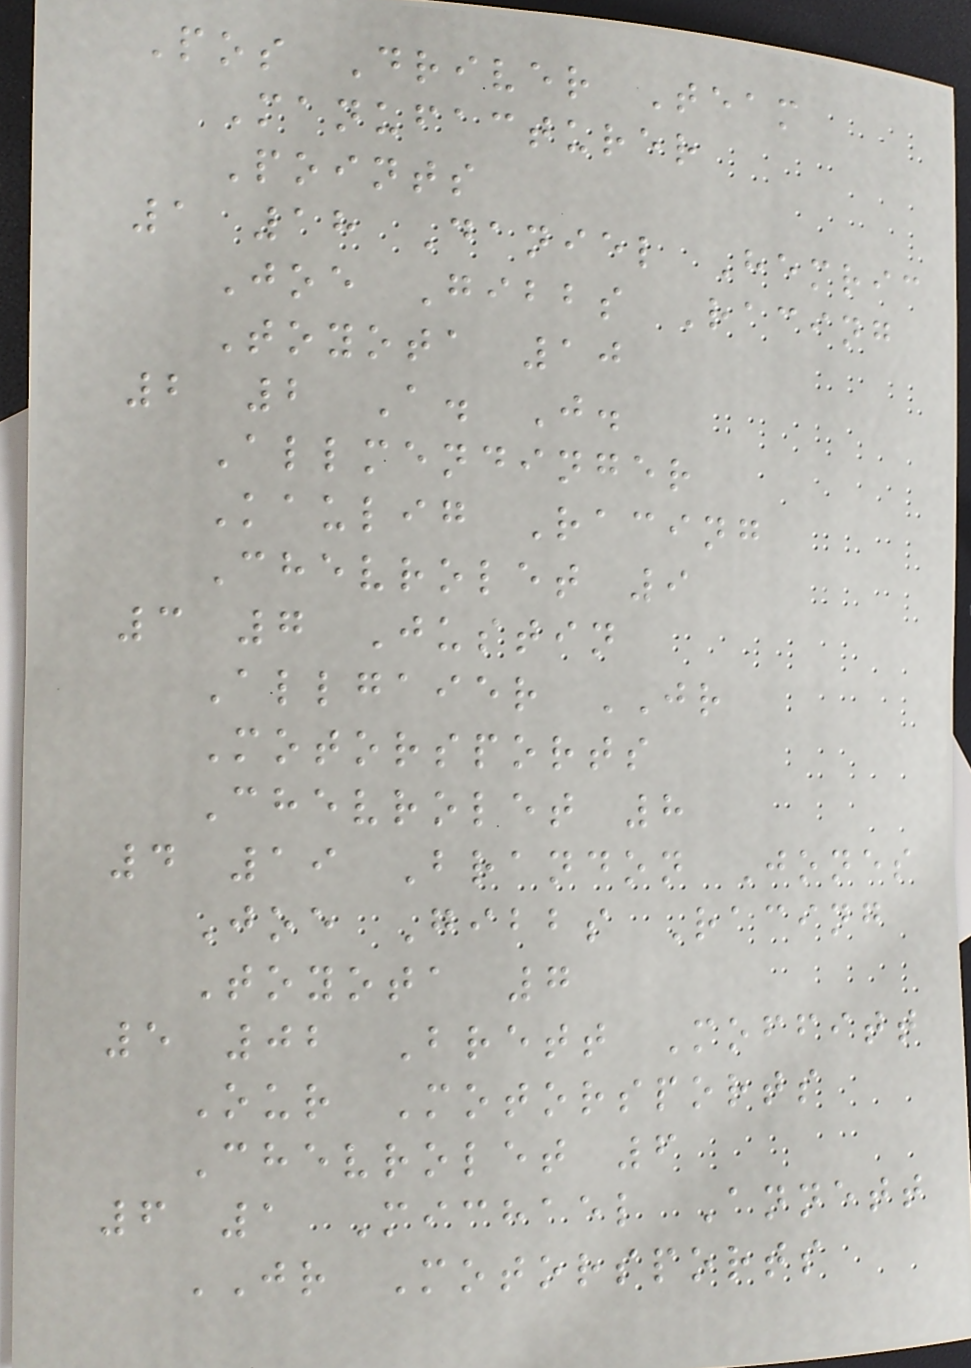Pos Driver Team
Manufacturer
Points
1 18 Daniel Hemric
Joe Gibbs Racing
Toyota 10
2 2 A. J.
Allmendinger
Kaulig Racing
Chevrolet 9
3 7 Justin
Allgaier JR
Motorsports
Chevrolet 8
4 19 Brandon Jones
Joe Gibbs Racing
Toyota 7
5 02 Brett Moffitt
Our Motorsports
Chevrolet 6
6 1 Michael Annett
JR Motorsports
